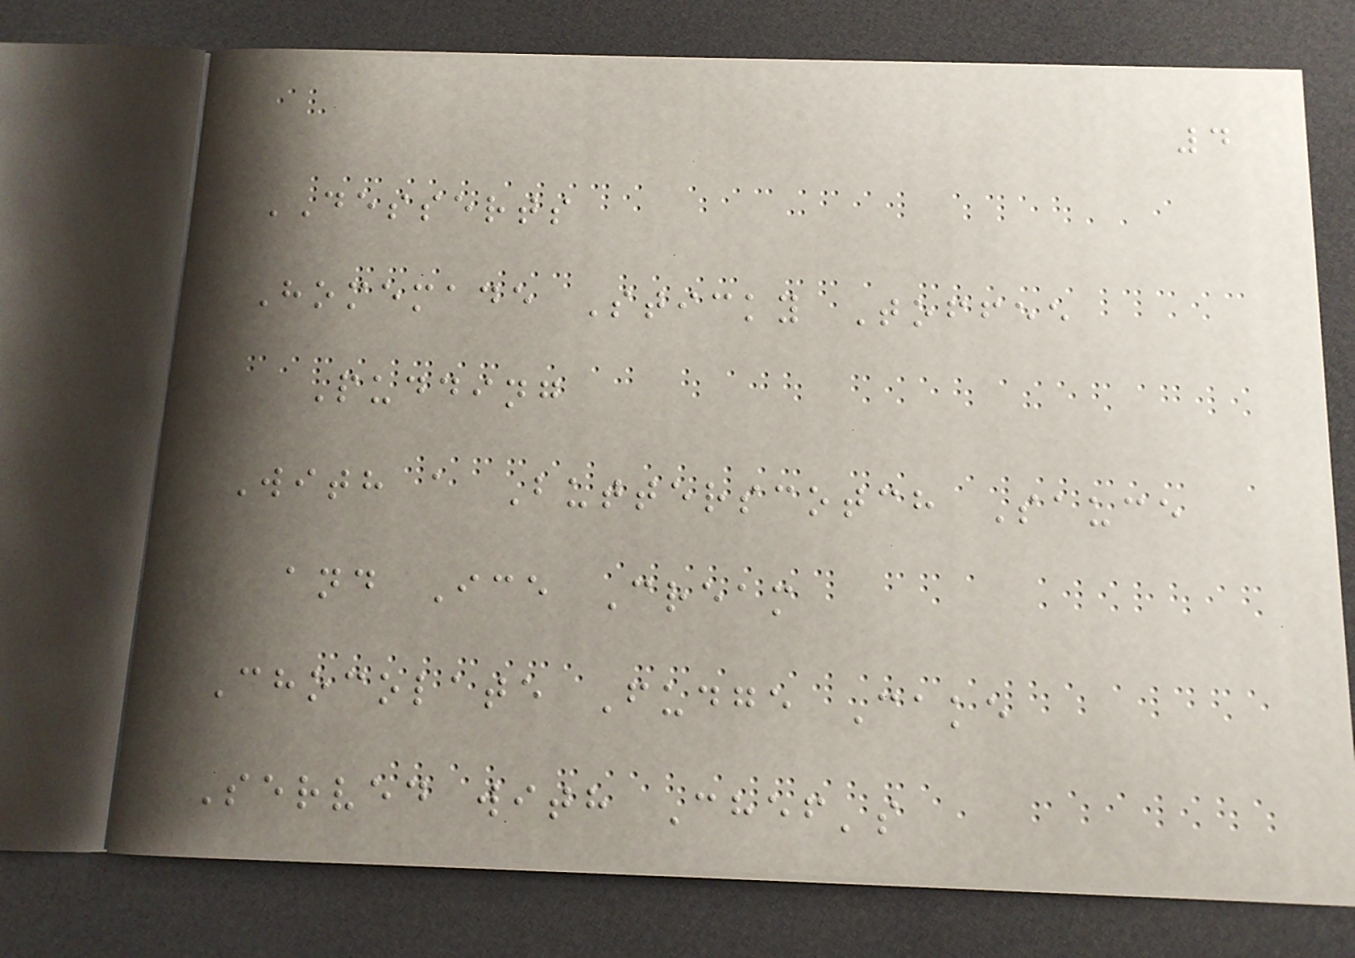4
DESSERTS
Homemade Sticky Toffee
Pudding
With a Butterscotch Sauce
and Ice Cream
Chocolate Fudge Cake
Served with Chef's
